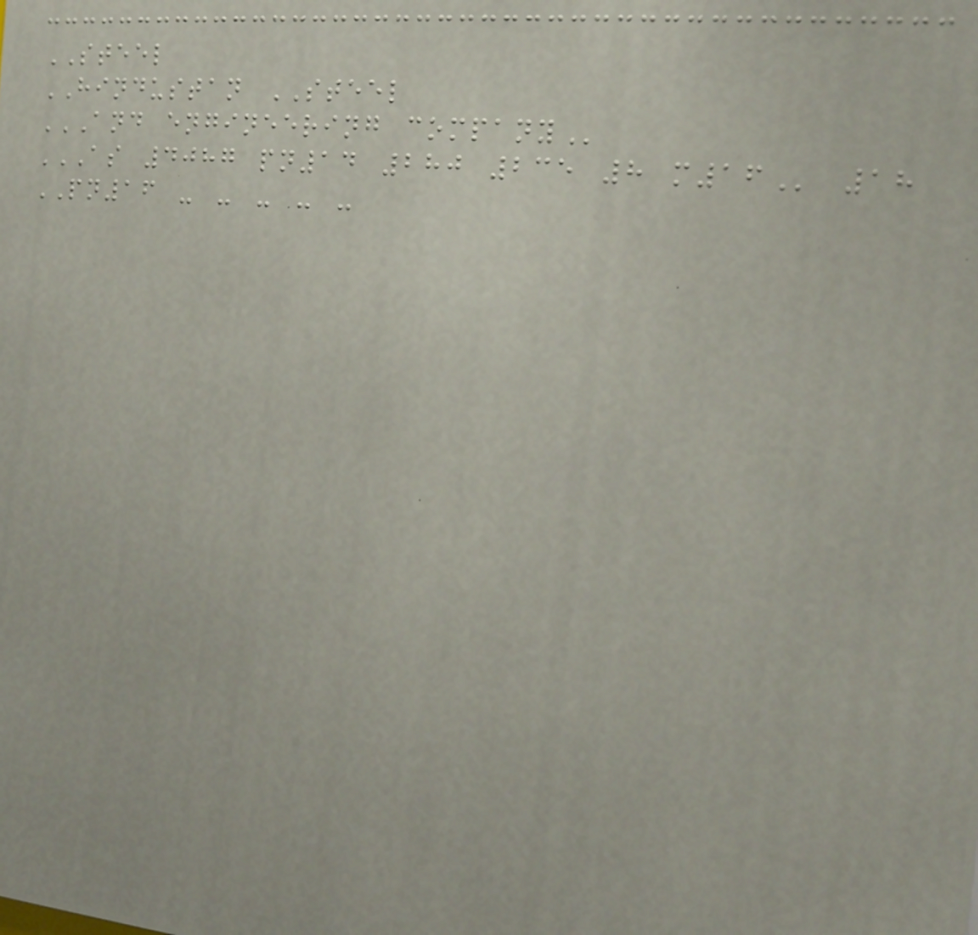STEEL
HINDUSTAN STEEL
AND ENGINEERING COMPANY
AS 4087 PN14 280 235 8 M16 18
PN16 - - - - -
